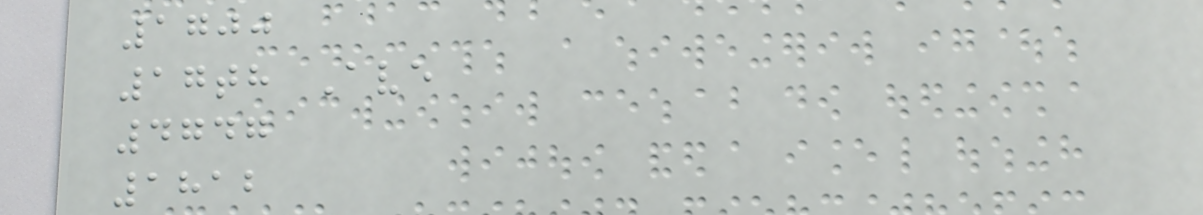1700
17th Ave
4747
1812
